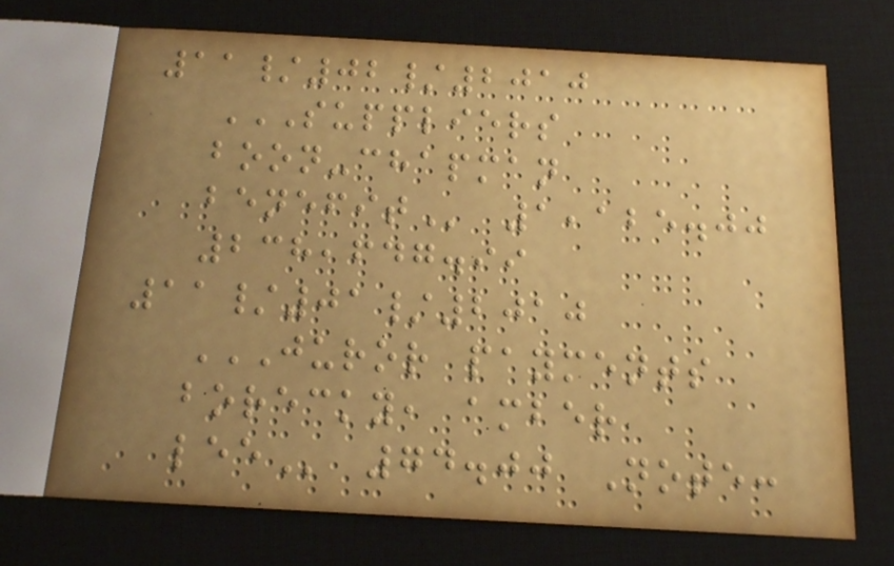11/02/2010
SUPPLIERS
BOON-CHAPMAN
BENEFIT 1,125.00
238,647.99
11/01/2010
JUROR PAYMENTS
BORECKY, AMBER
LEE 74.00 Note:
